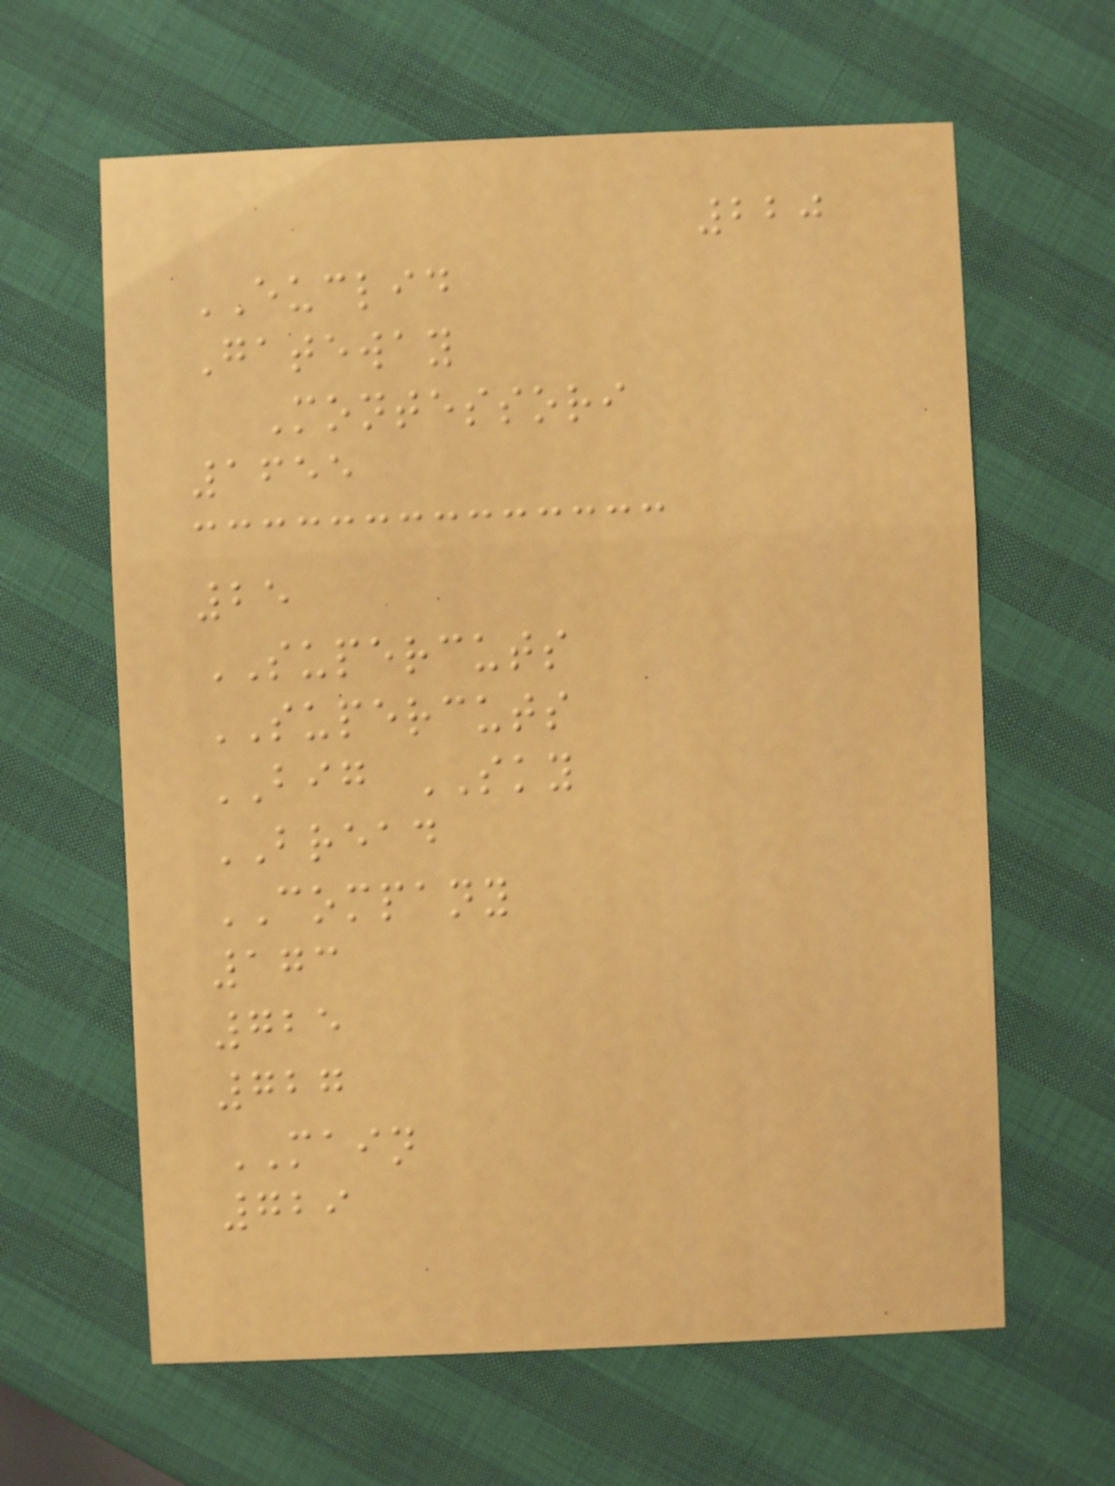220
EUCLID
Gateway
Montessori
1655
25
SUPERCUTS
SUPERCUTS
BIG SKY
BREAD
COMPANY
173
725
727
MAIN
729
